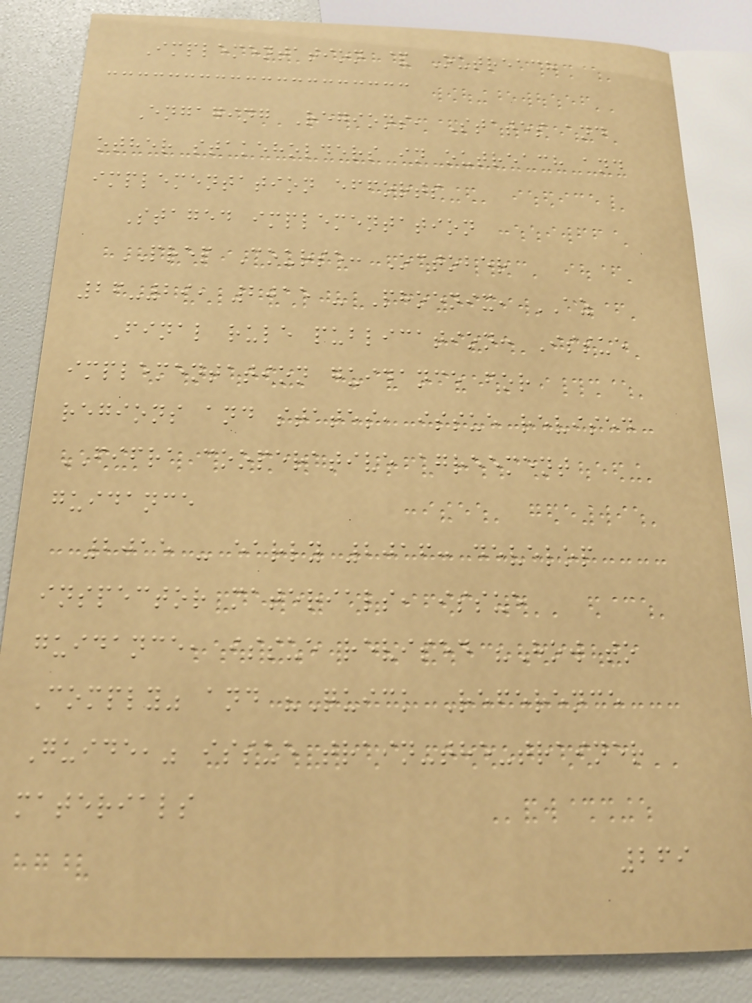Implementation & Outreach
Engaging Regions, States and
other stakeholders in outreach and
implementation efforts
Staged implementation
PREP Course: October
26-29, 2015 - Phoenix, AZ
Final rule publication: Issue
implementation guidance for
regions and states, issue revised
FIFRA cooperative agreement
guidance
2015 - early 2016: develop
inspector materials, issue
guidance, issue revised "How to
Comply" and "Quick Reference
Guide," issue train-the-trainer
materials
269
